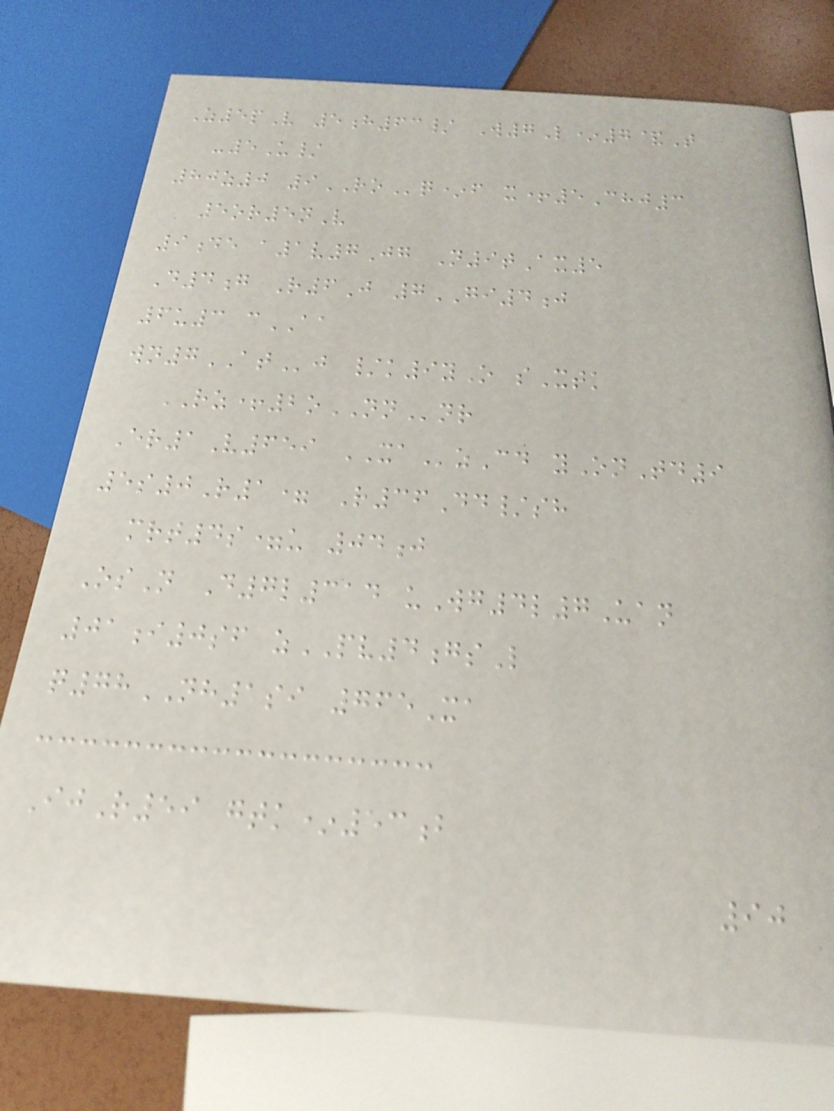Z5pV 5h63/ W7L*7&T
-5U/
80z0 9ROq*f x+5Chj3
5or5nV
9de a1v7Jg N9tAx5
D4g R6J 7GI4j
6u3 cAA
wn7ATj /k9yO sXtk
RZ+2oNNnr
Er1V659 XAzCd yOnTd9
5s0R1= R36Dd/sh
mrt4s=u 04j
OsN D7l314 uWg4l7Uan
01i0sf zPV4gsL
q78NH1si 765Xa
IjR59 gtk*53b
90
